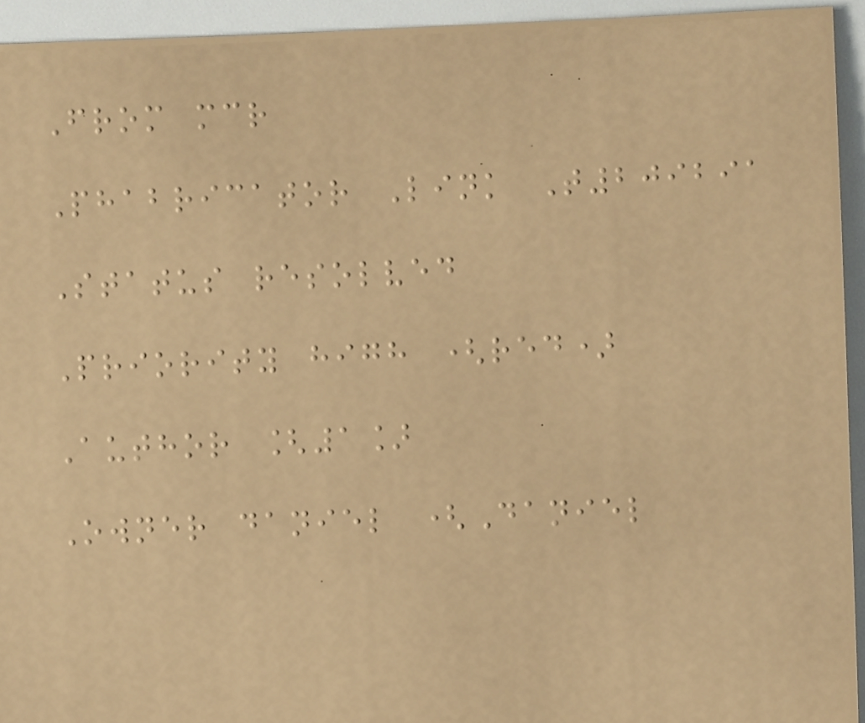From mcr
Phabricator Link T209291
Status resolved
Priority high (red)
Author [1]
Owner daniel (Daniel
